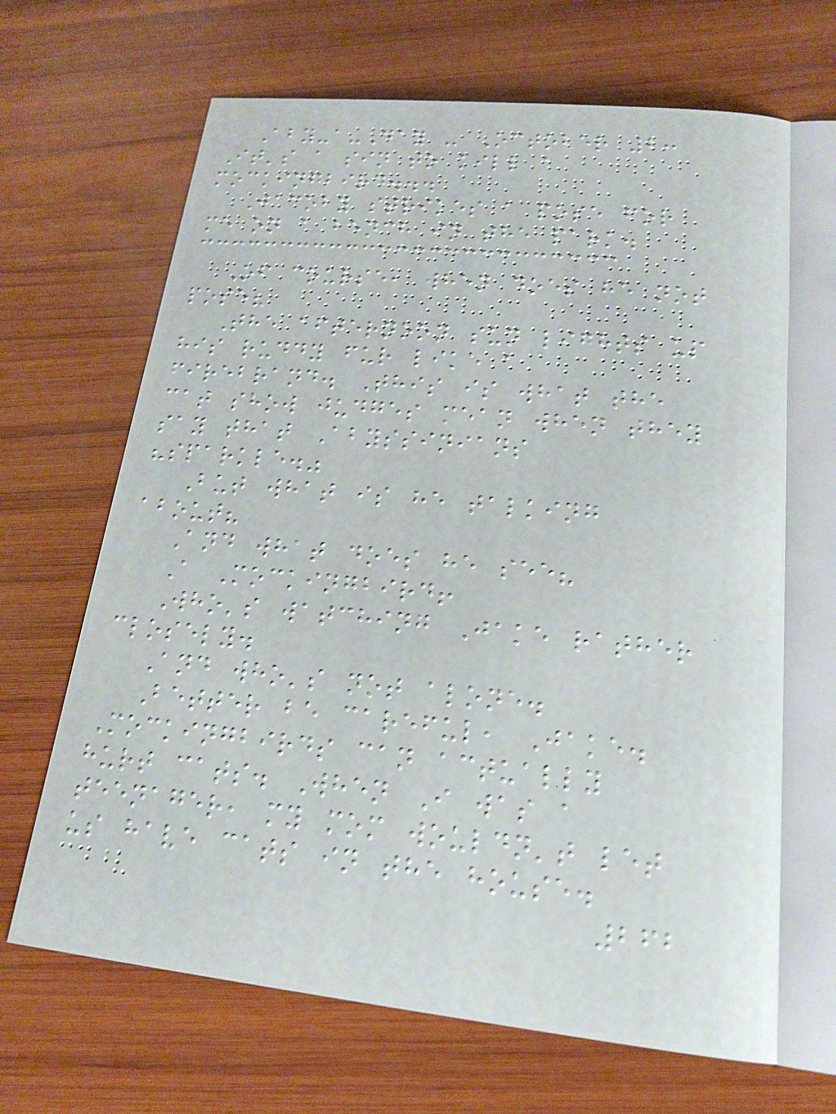Aby-a-Day - October 2:
It's a sin to kill a
mockingbird...
Jacoby strikes a pose for
me on a bench in the park.
Of course, when does he not
pose?
The afternoon sun lights up
his ruddy fur like a
firebrand. This is what the
cat show judges mean when they
say that Abyssinians
"sparkle."
But what is he talking
about?
And what does he see?
A Mockingbird!
Who's watching Jake rather
closely.
And who's not alone.
Better be careful, Jake.
Mockingbirds can actually
hurt cats. When I was a
teenager, my mom wouldn't let
us have cats in the house.
262
